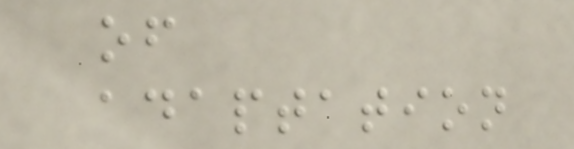of
adaptation
